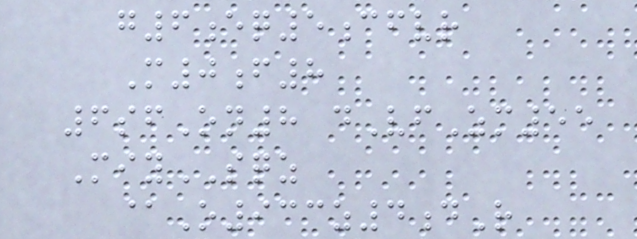g6eq5cfvr
M0f8
6sfOn8 dVfZm55
MiySQZ
@O933z4dR
